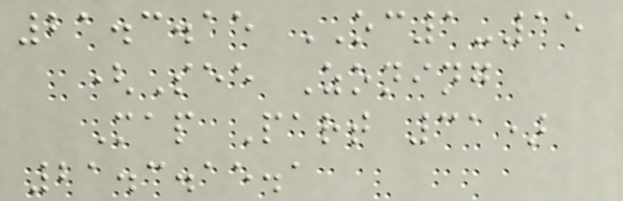21.3.15 OC1-15
(See Zoning
Map Part 31)
21.3.15.1
